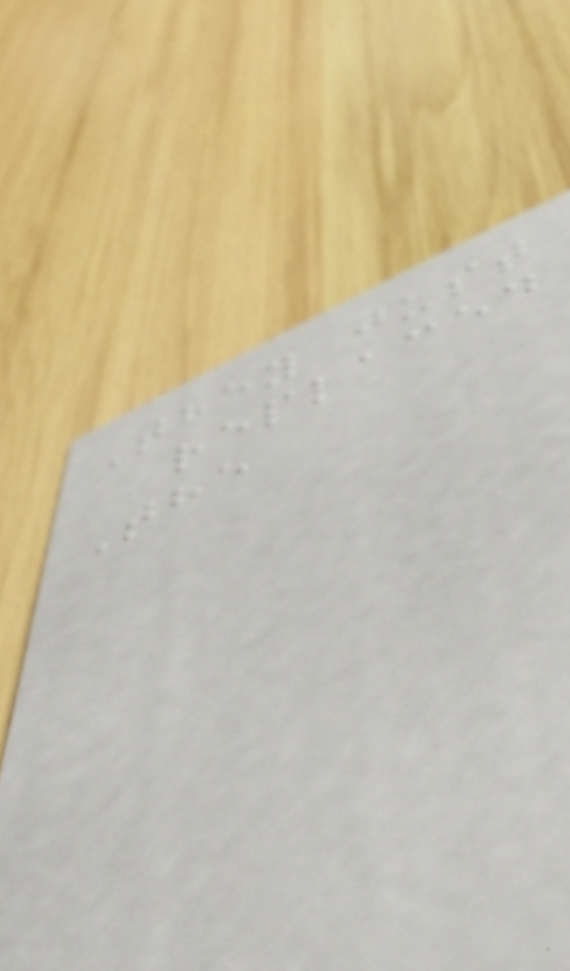They just
replaced
The
